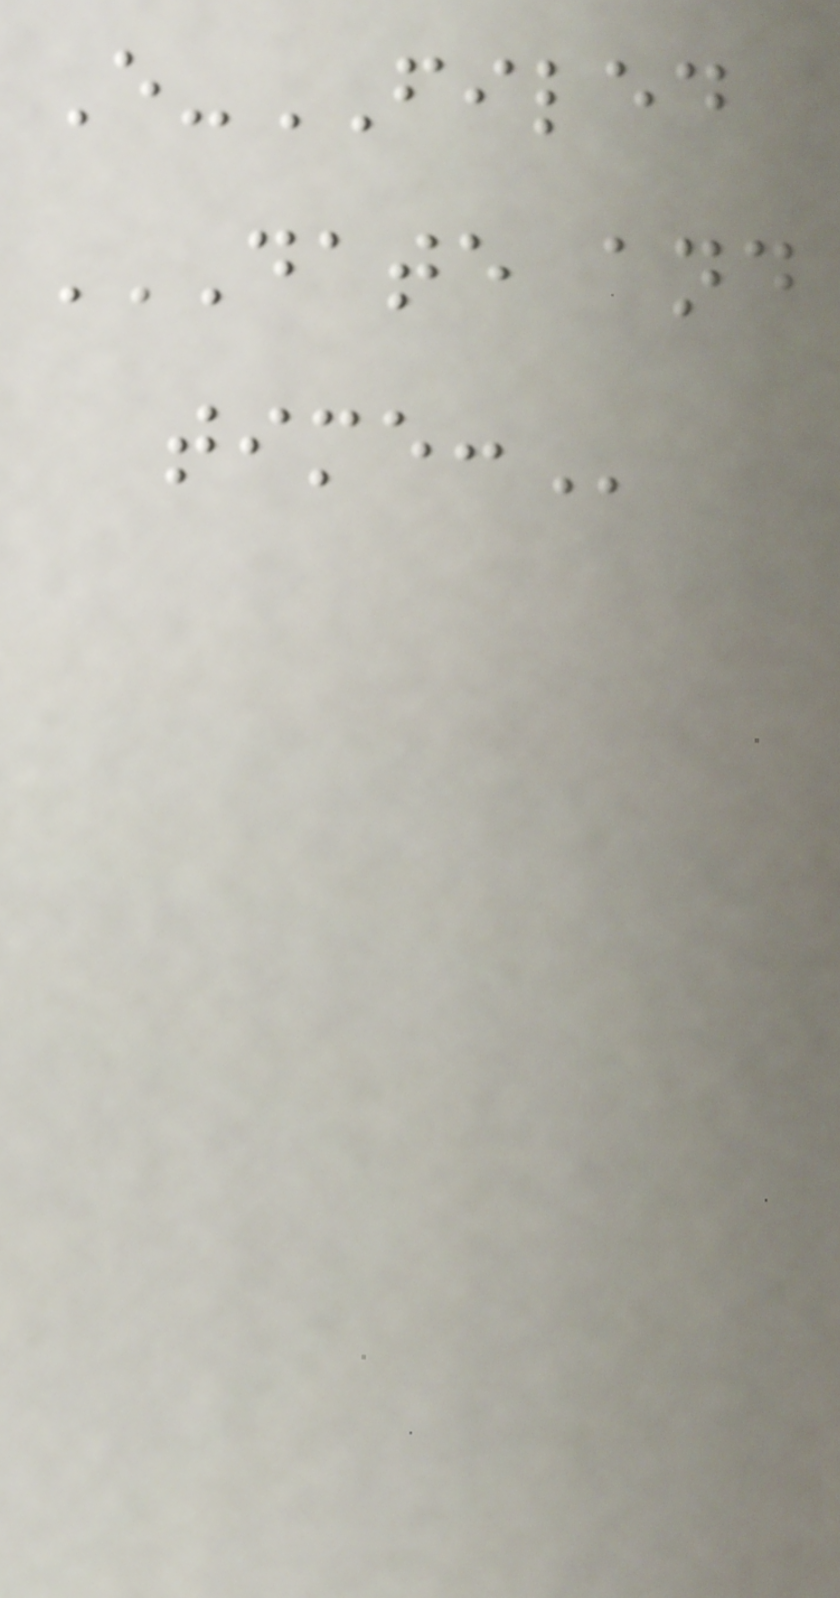E-FILED
DATE AND
TIME:
